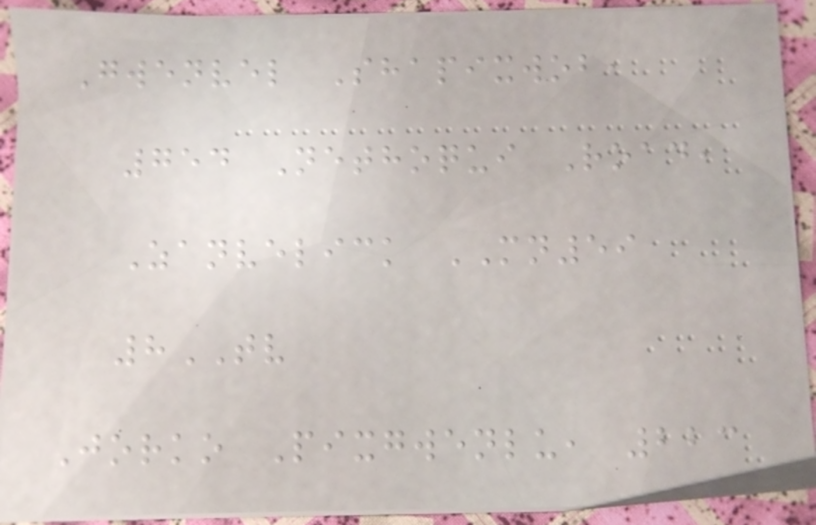Gwenvel Shapixwob,
754 Nethoqui Road,
Zanvelick MN59
8TV
Jorko Pixgwenlu, 223
